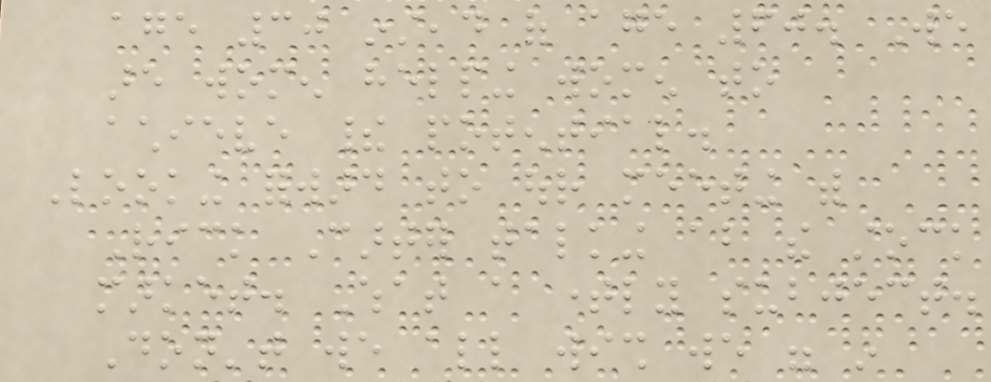age 30 instead of age 60. We
are women helping women to
achieve their potential.
Looking forward to our meeting with
Rick Carter talking about the stock
market. What a timely subject.
Don't we all wish we were in
